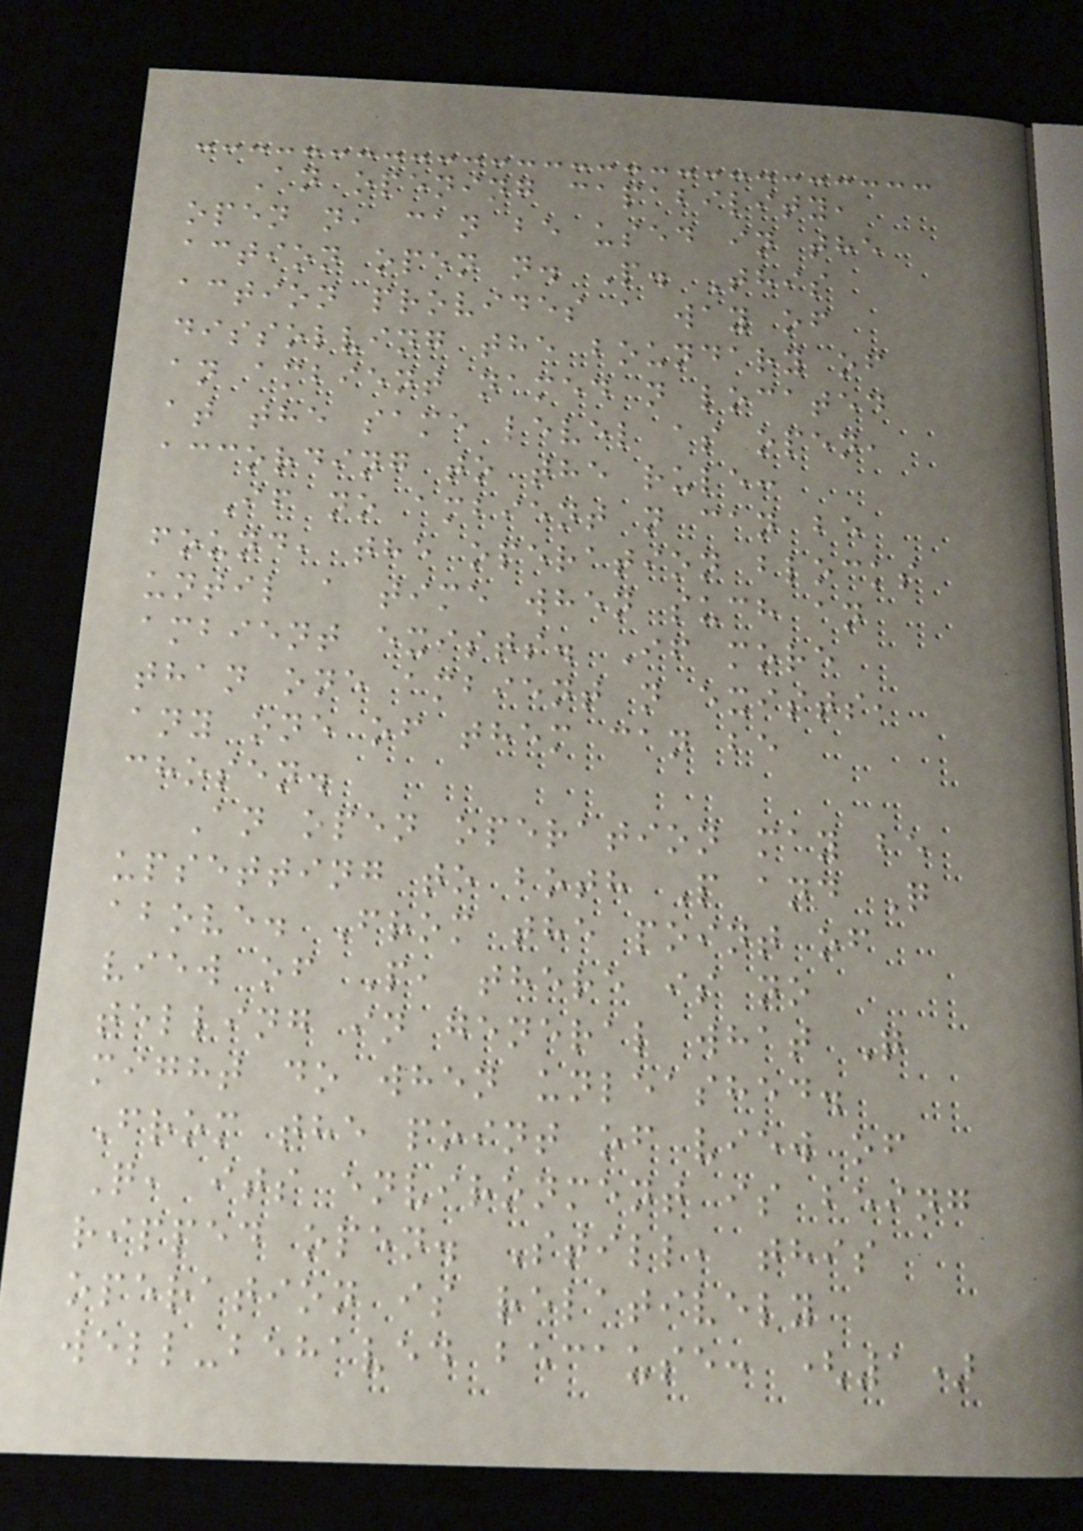An opening capability,
open n, can be used in the
action open n. P. This
action provides a way of
dissolving the boundary of
an ambient named n located
at the same level as open,
according to the rule:
If no ambient n can be
found, the operation blocks
until a time when such an
ambient exists. If more
than one ambient n exists,
any one of them can be
chosen.
An open operation may be
upsetting to both P and Q
above. From the point of
view of P, there is no
telling in general what Q
might do when unleashed.
From the point of view of
Q, its environment is being
ripped open. Still, this
operation is relatively
well-behaved because: (1)
